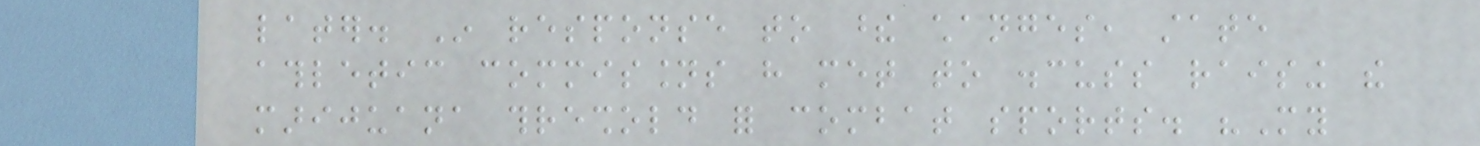later. In response to these changes, state
athletic commissions have met to discuss raising the
marijuana threshold for combat sports. "My
